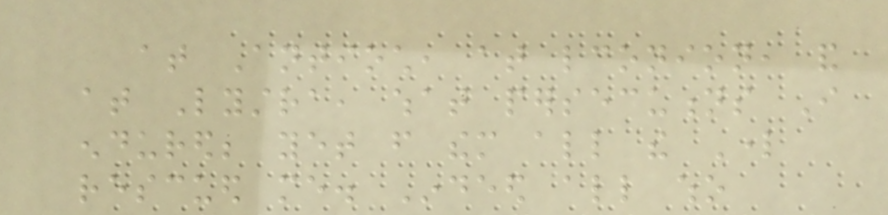at Antioch, at lconion, and
at Lystra, what persecutions I
endured; yet from them all the Lord
rescued me. Indeed all who
